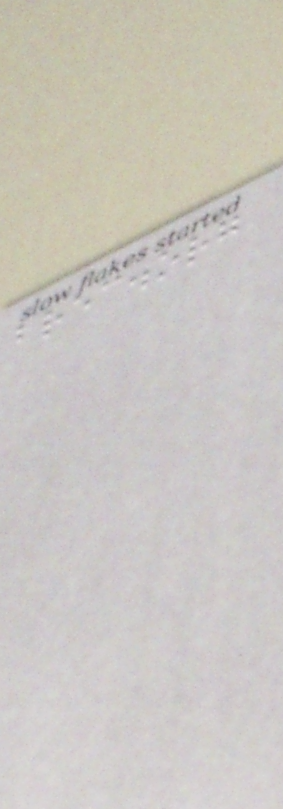brec.org
